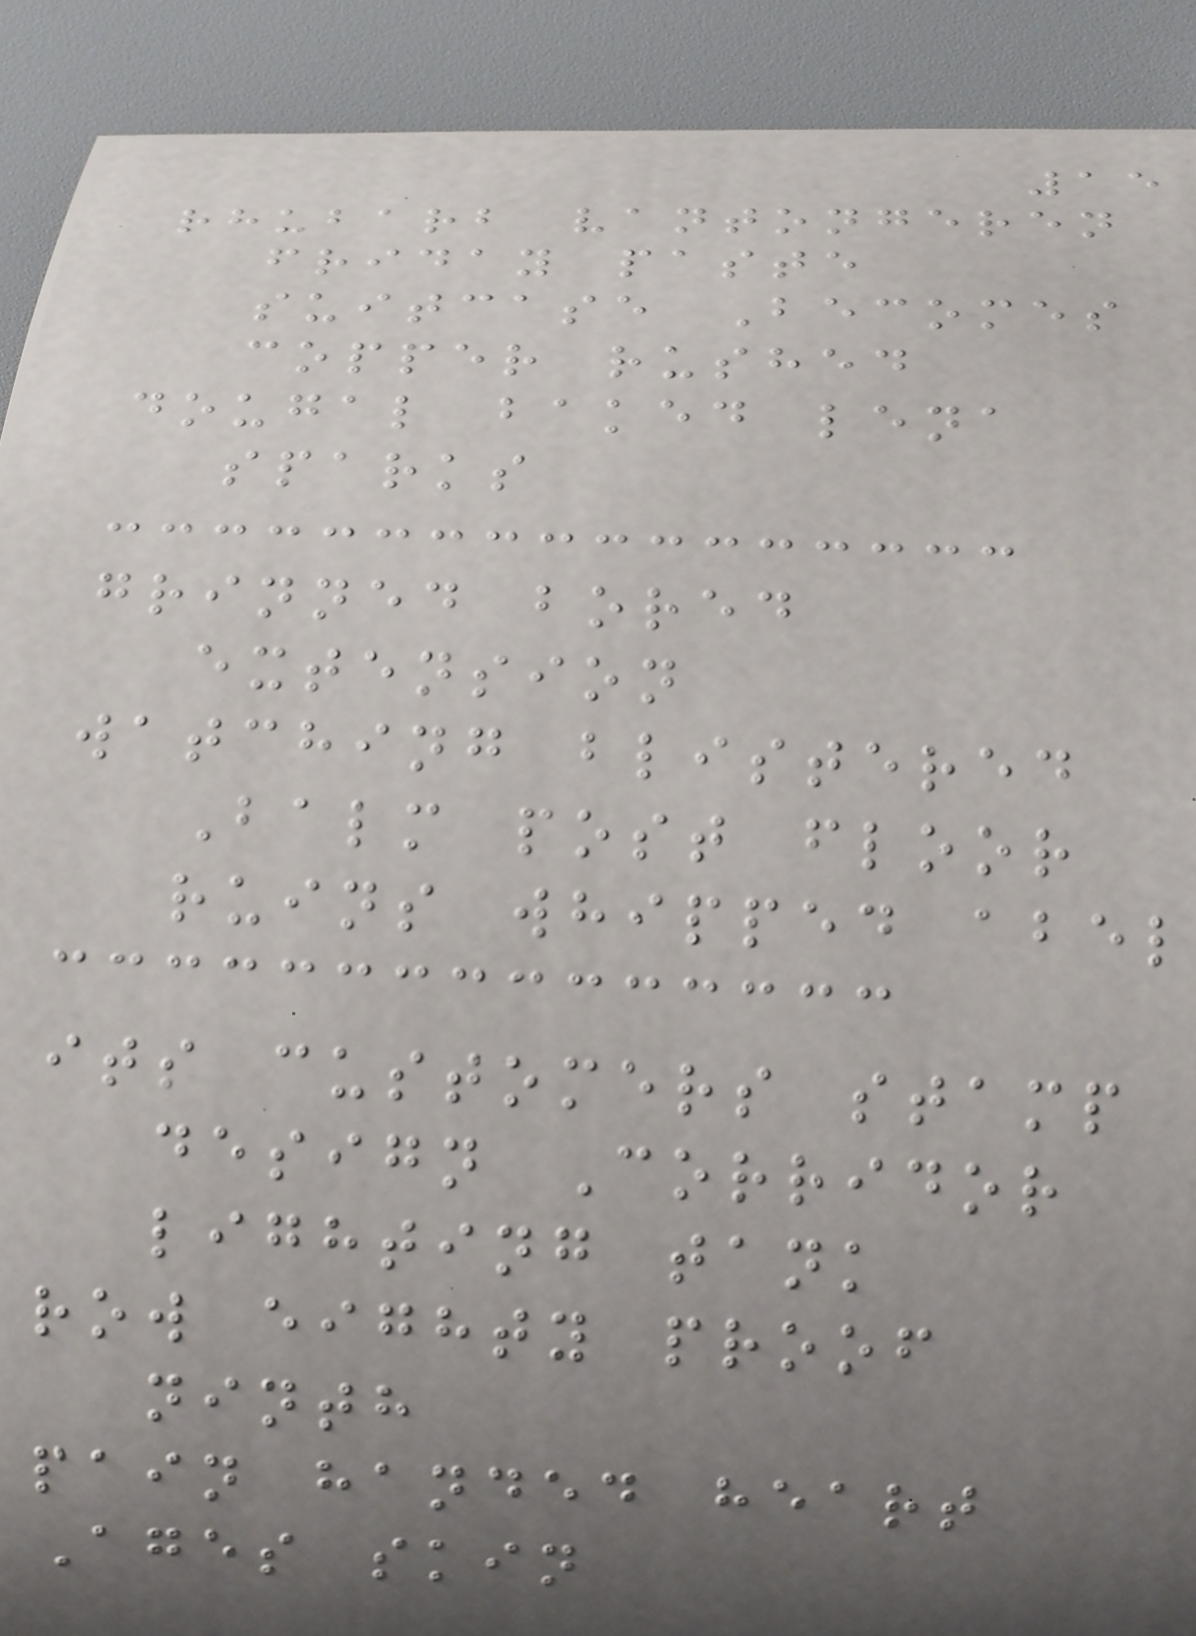15
rhubarb vantongeren
friday paste
suitcase Becomes
copper rushed
dougal baked lena
sparks
grinned bored
extension
watching blistered
Balm post floor
ruins whipped abel
its customers stamp
design Corridor
lighting tank
row eighty proof
ninth
pain handed heart
Ages skin
